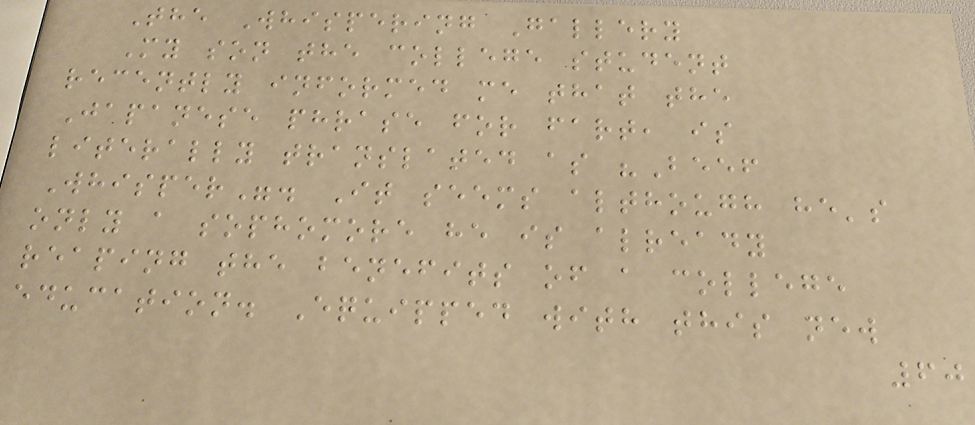The Whispering Gallery
My son the college student
recently informed me that the
Japanese phrase for fart, is
literally translated as "Beef
Whisper". It seems although he's
only a sophomore he is already
reaping the benefits of a college
education. Equipped with this new
60
